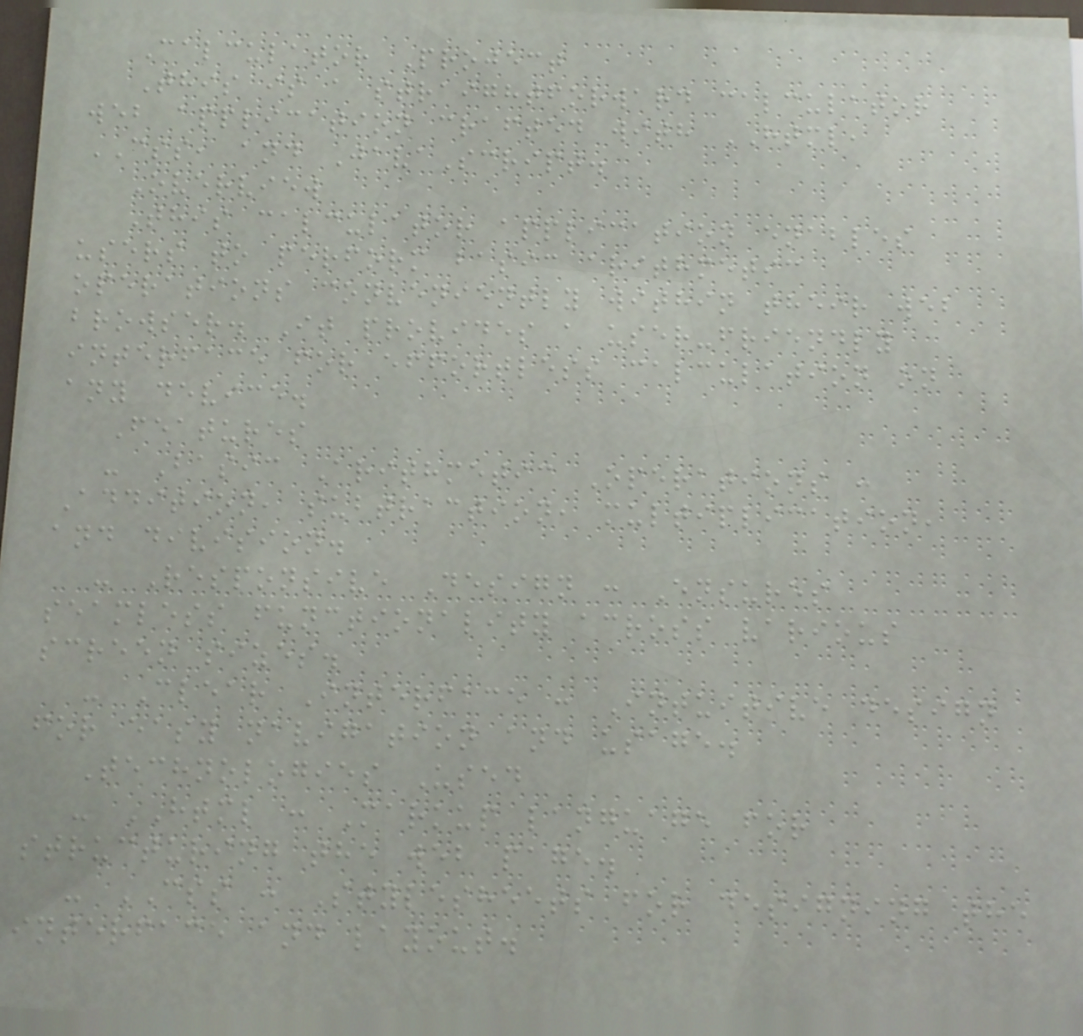Calculator Project
This is a straightforward calculator
web application crafted with HTML,
CSS, and JavaScript.
Overview
This calculator application enables
users to perform basic arithmetic
operations conveniently within their web
browser. It provides a user-friendly
interface for effortless calculation on
any device.
Features
- Basic Arithmetic Operations :
Addition, subtraction, multiplication,
and division.
- Responsive Design : Ensures
seamless functionality across various
screen sizes.
- Clear Interface : Intuitive design
for easy navigation and usage.
Technologies Used
- HTML : Markup language for
structuring the web page.
- CSS : Stylesheets for designing the
interface and layout.
